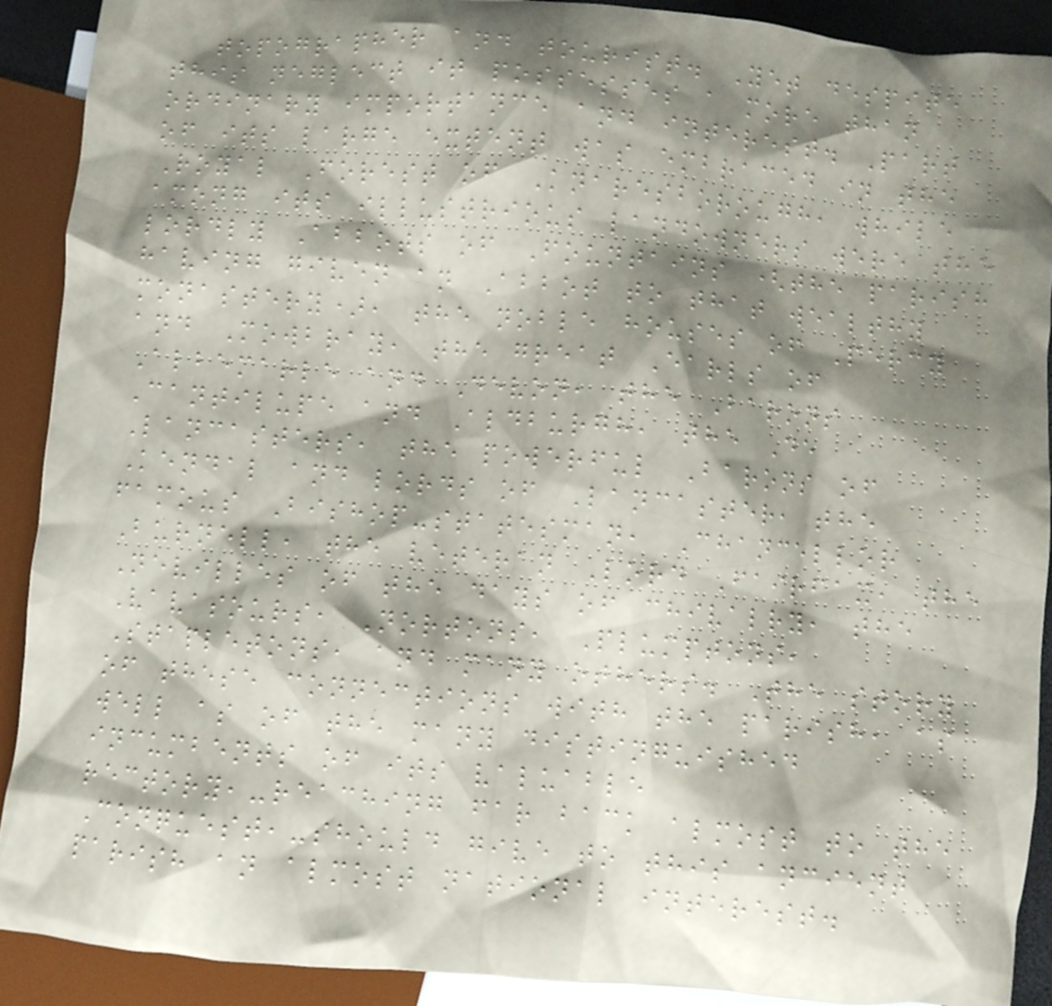topographer and tourist. Yet despite
this neglect it possesses a more than
ordinary importance and interest. Part
of its large extent was embraced in the
Royal Forest of Knaresborough, while
among its illustrious landowners were the
lordly Abbots of Fountains (the parish
having given an Abbot to that wealthy
monastery), the noble houses of Percy
and Mowbray, the great Earls of
Albemarle and Devon, the Barons
Cantilupe and Aldburgh, the De
Lancasters, the powerful Barons of
Kendal and lords of Lancaster, the
famous Bishop-statesman, Chancellor
Burnell, the veteran Lord Fairfax, the
Nevilles of the days of chivalry, the
Vavasours, Nortons, Plumptons,
Stapletons, and many others. The story
of these connections with the parish, as
well as of the many distinguished
incumbents of its valuable
rectory,-reaching far back almost to the
Conquest,-should give to this ancient
parish an almost national interest.
